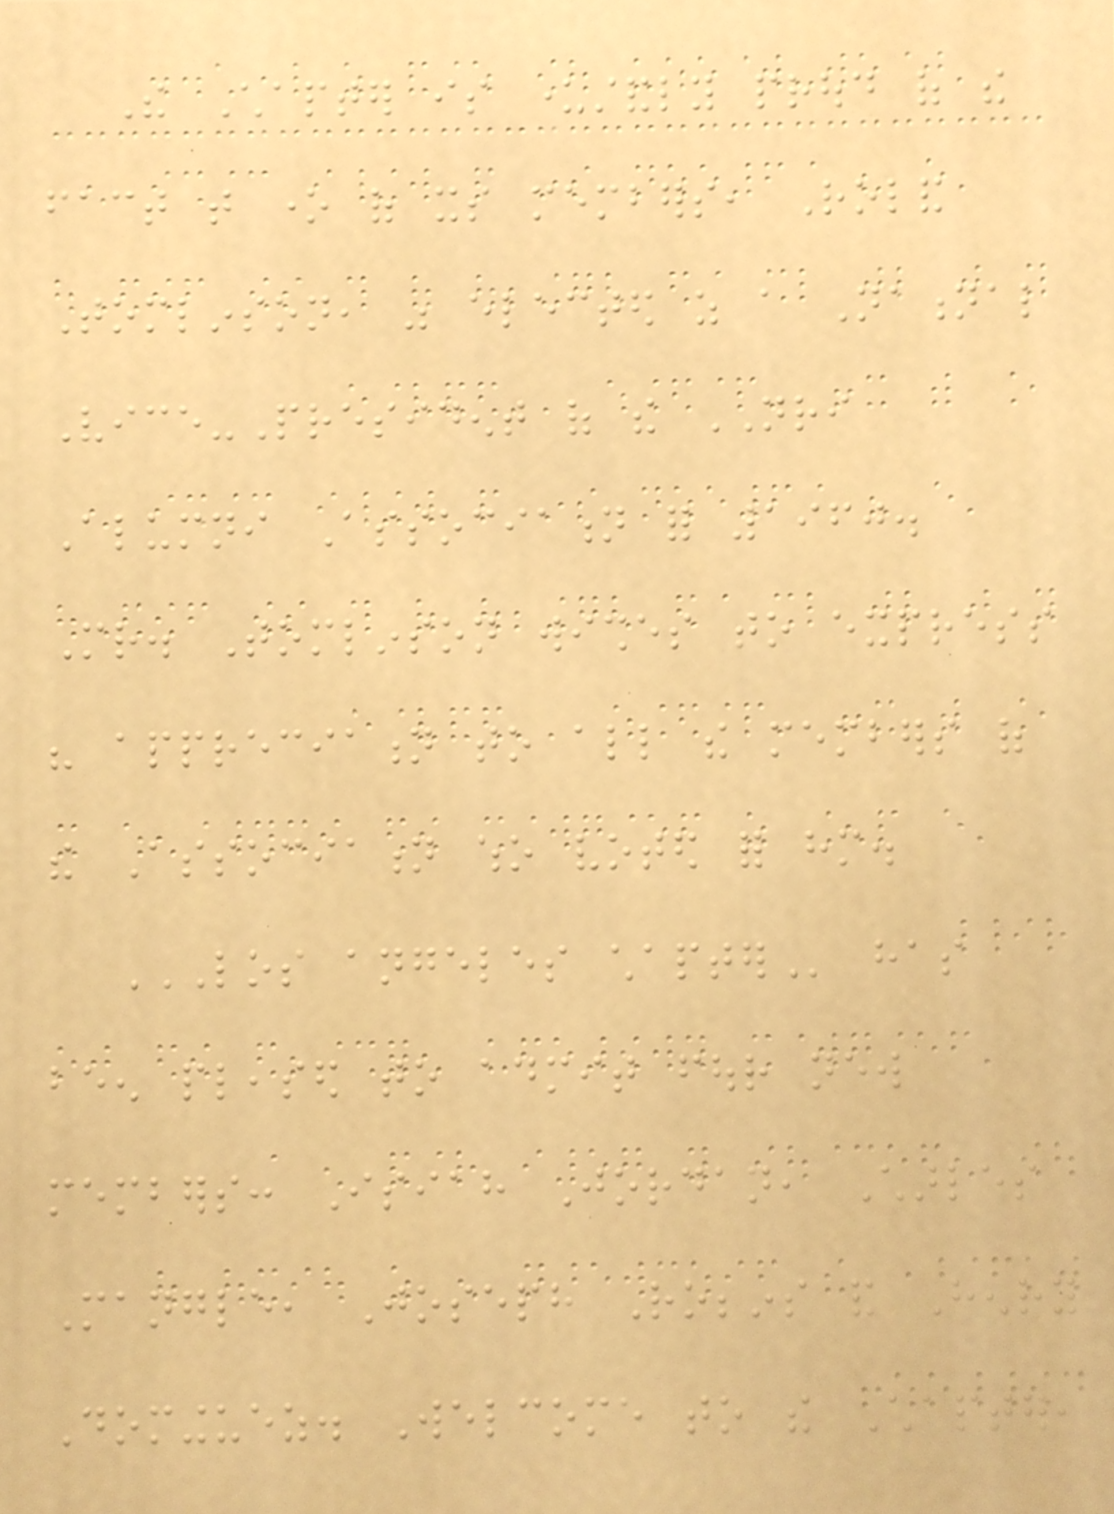The Chapter is understandly proud of the
fact that one of its members, Roland
Tomlinson, was elected as a National
Vice-President of the NRI
Alumni Association for 1960.
Mr. Tomlinson wishes to express
his appreciation to all the members of
the Association who voted for him.
LOS ANGELES CHAPTER has
been pleased to admit four new
members: Isiah Jordan, Charles
Mangle, Joseph Robbins and Henry
Dominguez. Welcome to the Chapter,
